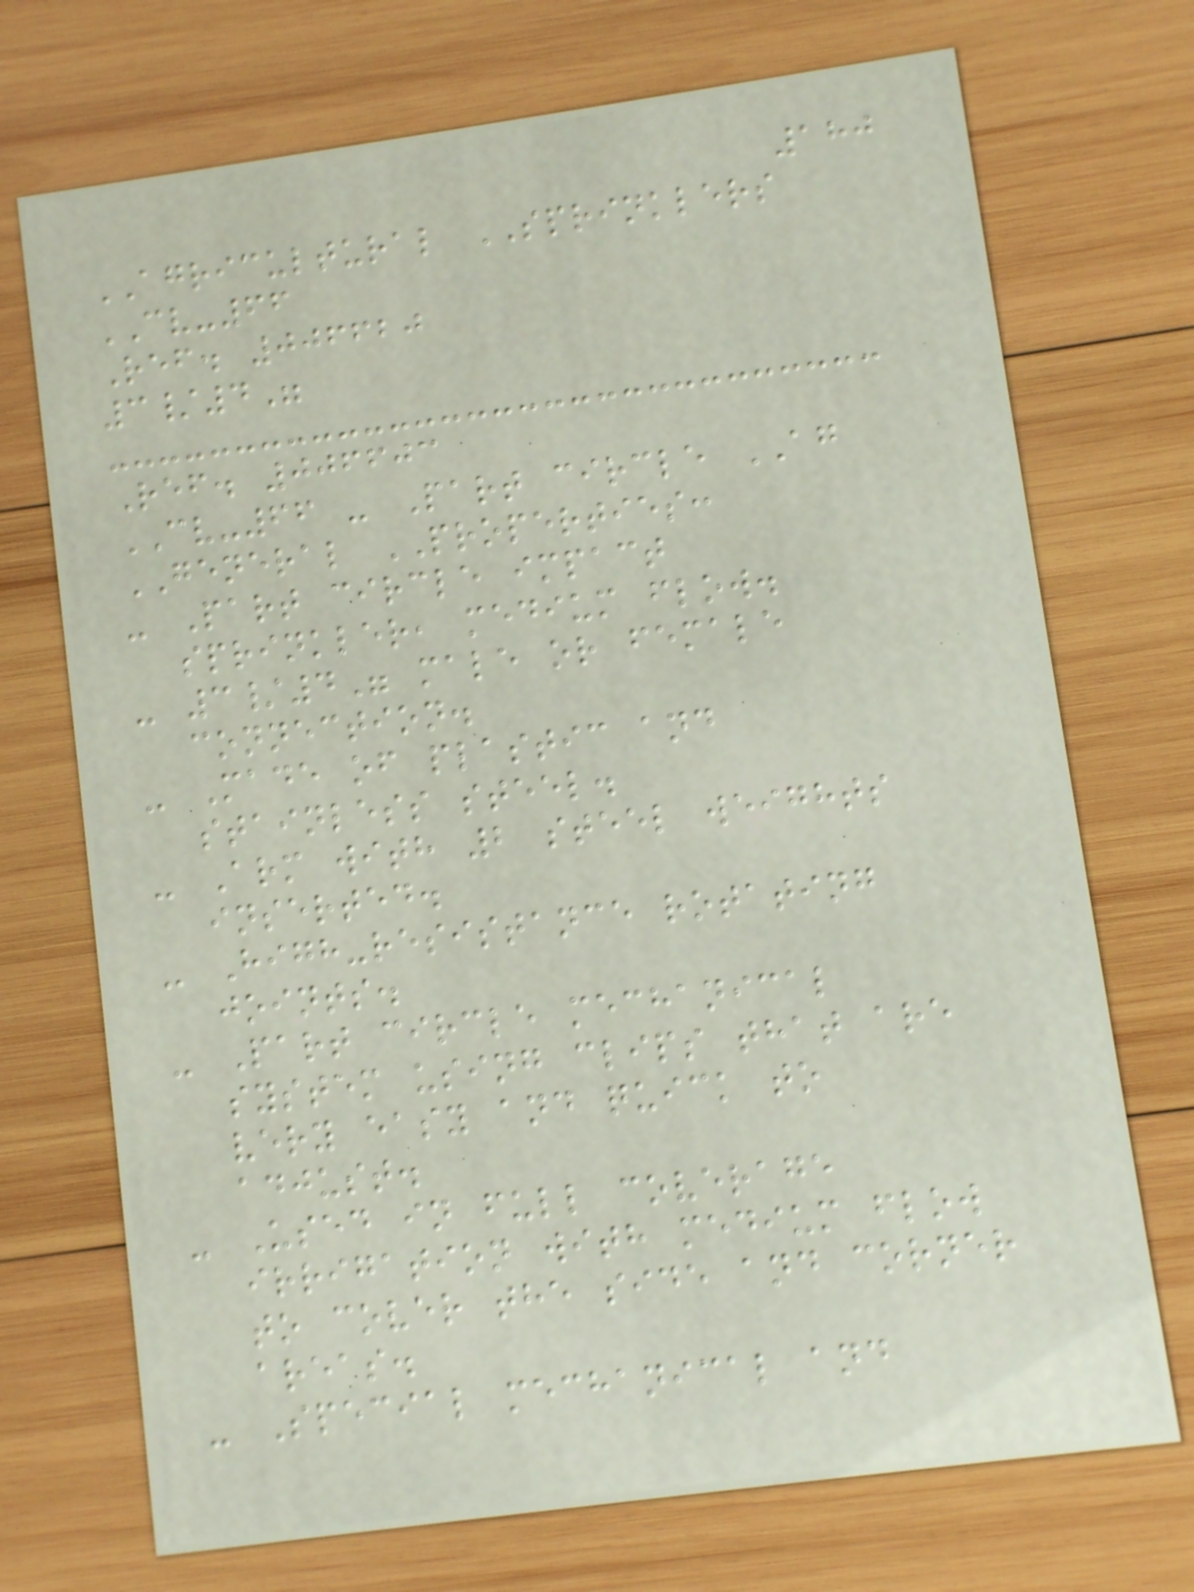180
AGRICULTURAL SPRINKLERS
CV-66
Ref. 006620
3/4"
Ref. 006603
CV-66 - Part circle AG
GENERAL PROPERTIES:
- Part circle impact
sprinkler, medium flow.
- 3/4" male or female
connection.
- Made of plastic and
stainless steel.
- Arm with 2 steel weights
inserted.
- High-resistance rotating
joints.
- Part circle mechanical
system using clips that are
very easy and quick to
adjust.
- Used in full coverage
irrigation with medium flow
to cover the side and corner
areas.
- Special mechanical and
